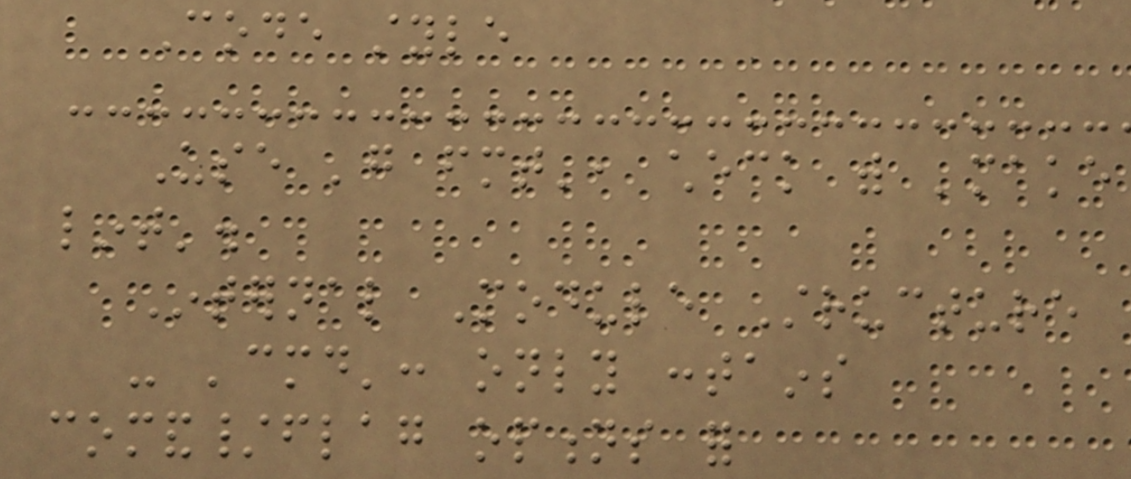Code style
Use 'go fmt', check with 'make
lint'.
Internal Module Structure
- 'cmd': only contains
comand/flag options for
